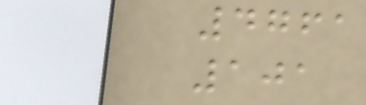4761
101
